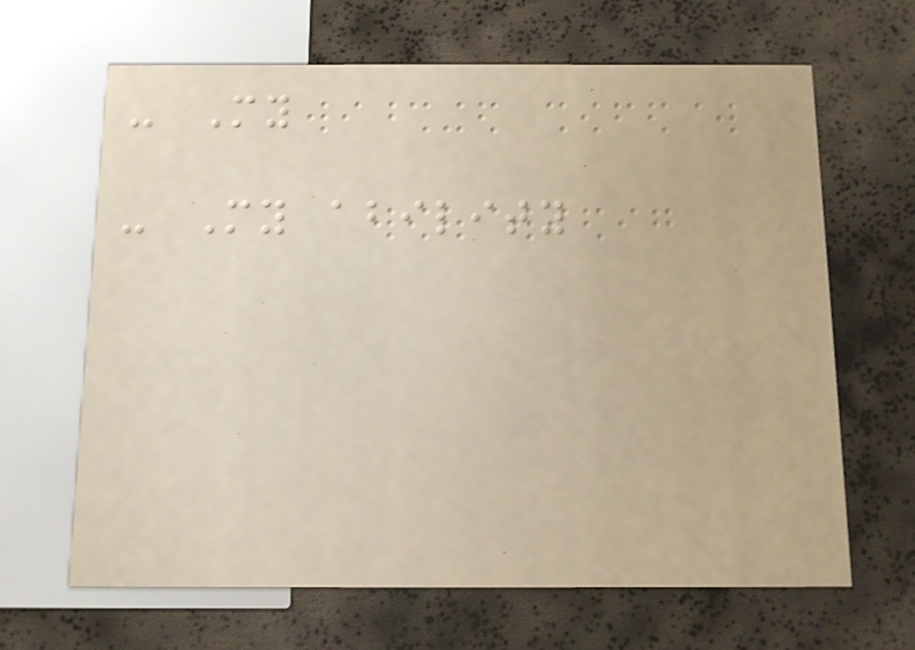- My
- My ability
